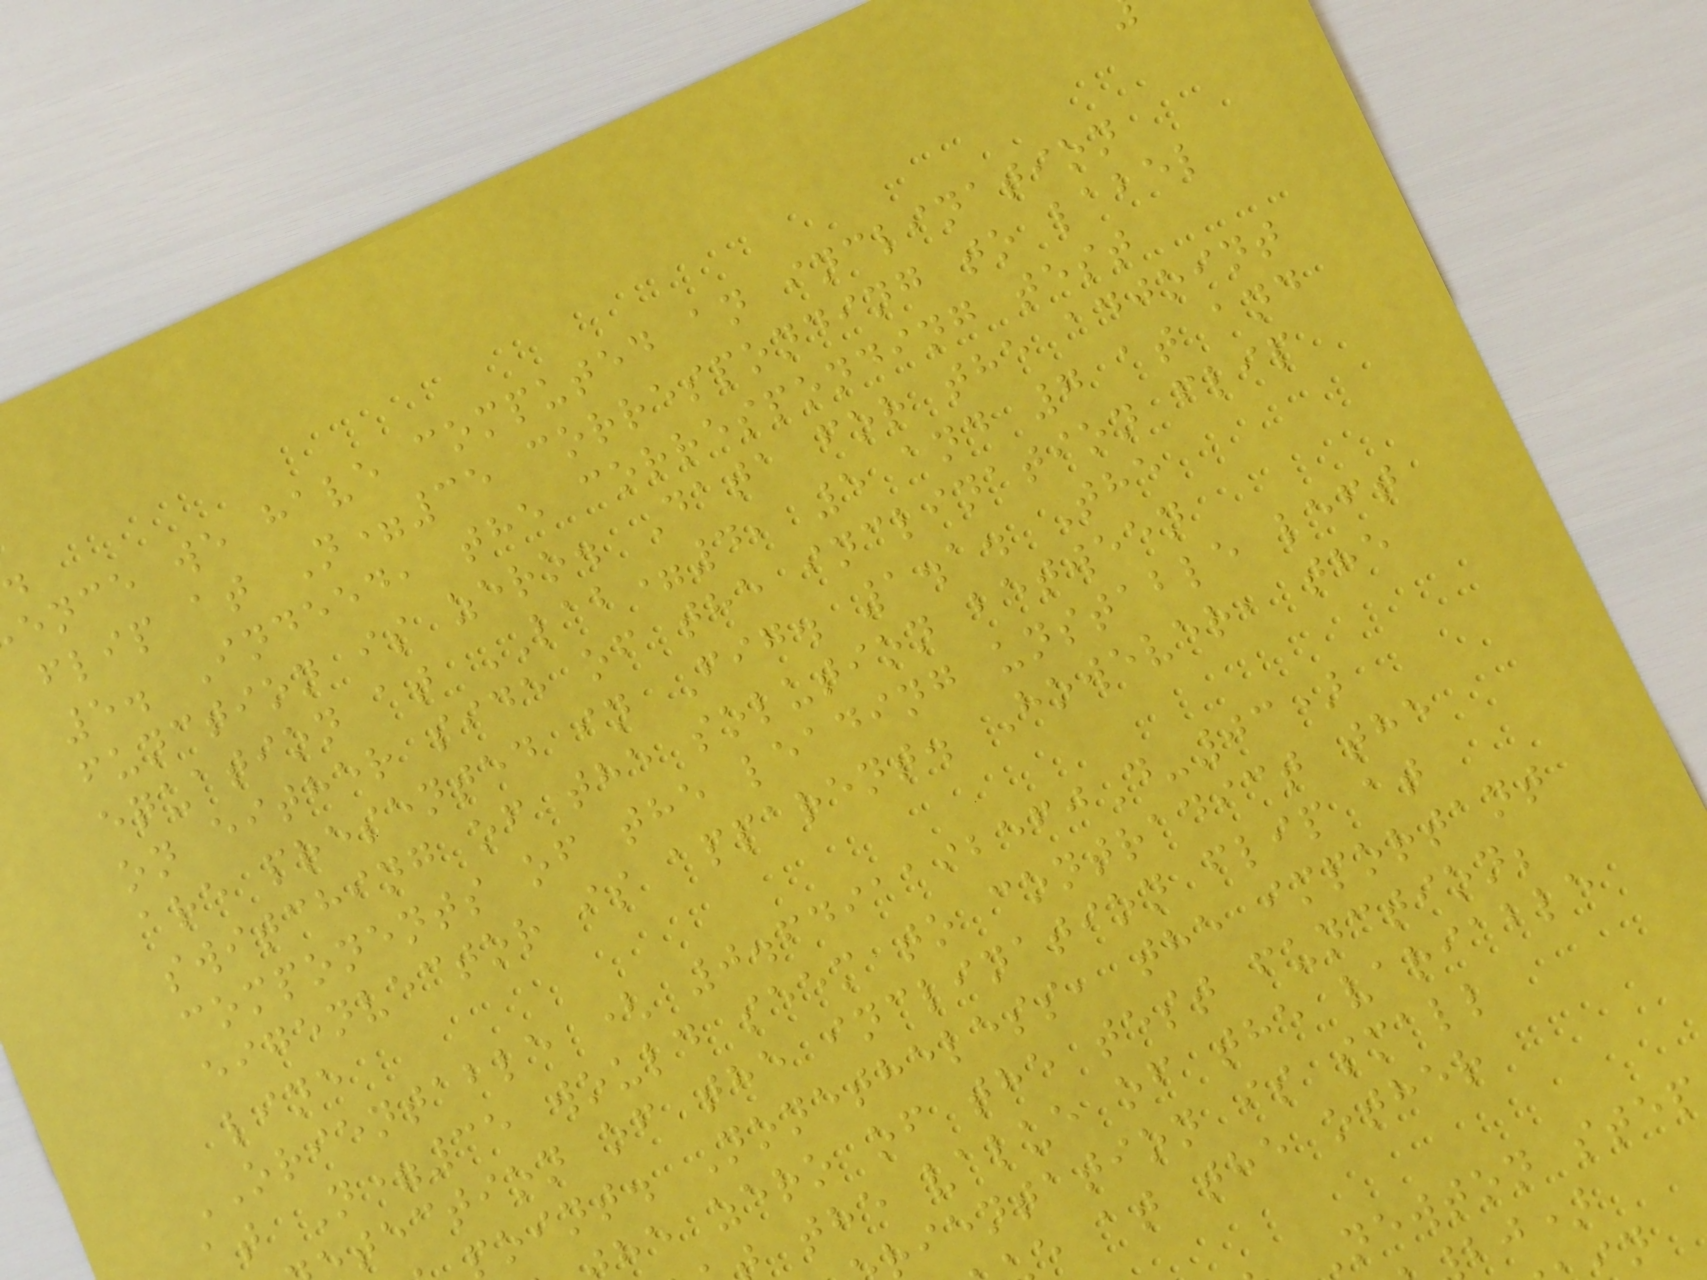ence we have computed an inclination
flip at N=35 corresponding to label
5. Indeed, the corresponding test
function is zero. Data for the adjoint
equation at LAB=4, 5 and 7 at and
on either side of the inclination flip
are presented in Fig. 1.1. The
switching of the solution between
components of the leading unstable left
eigenvector is apparent. However, the
line
ORIENTABLE ( 0.6491192560D-03)
at N=35 would seem to contradict the
tection of the inclination flip at
point. Nonetheless, the important
he zero of the test function;
the value of the variable
rientation is small
e at the other
Newton step
